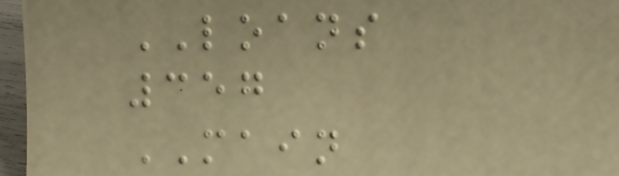LOANS
357
MAIN
